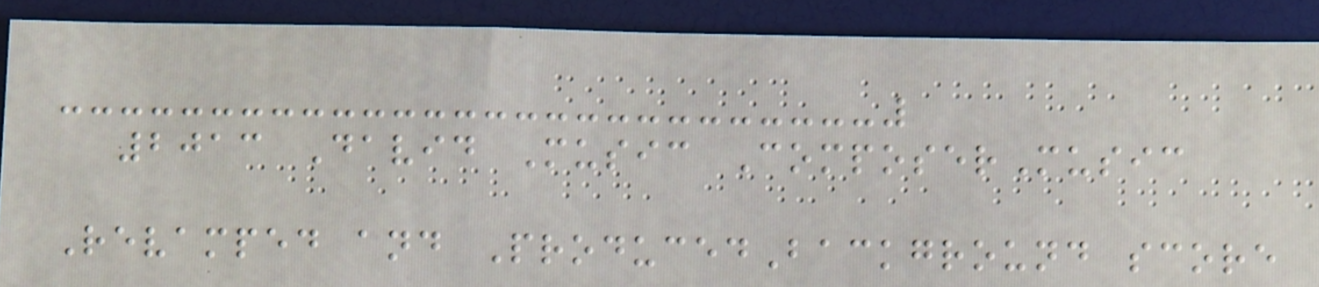2013 David Music ComposerMusic
Revamped and ProducedBackground score
